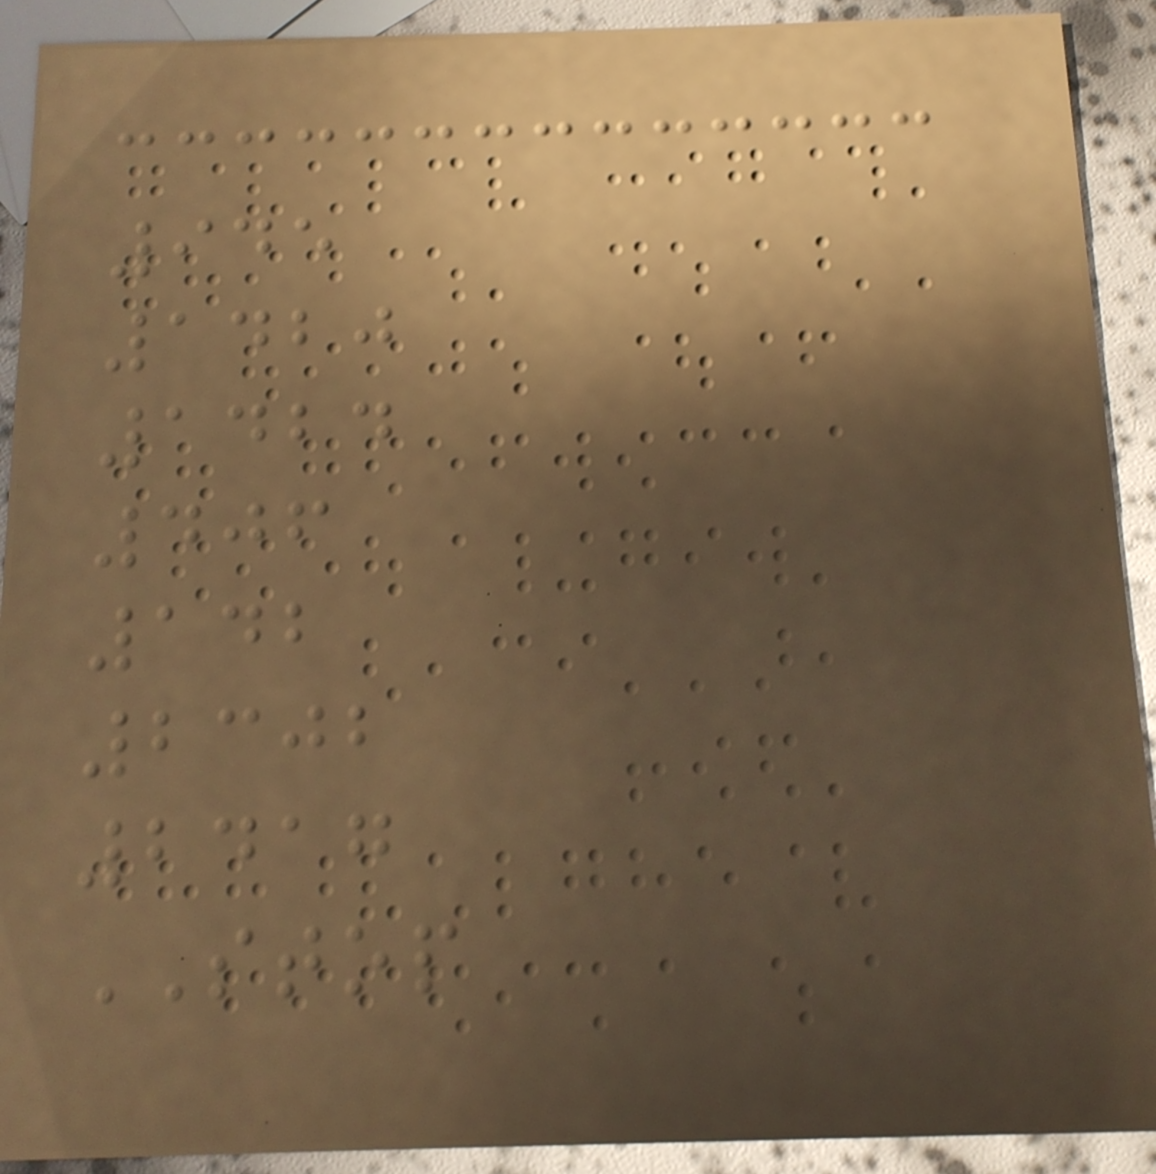945
1420
1424
406
142
2302
2417
STOP
